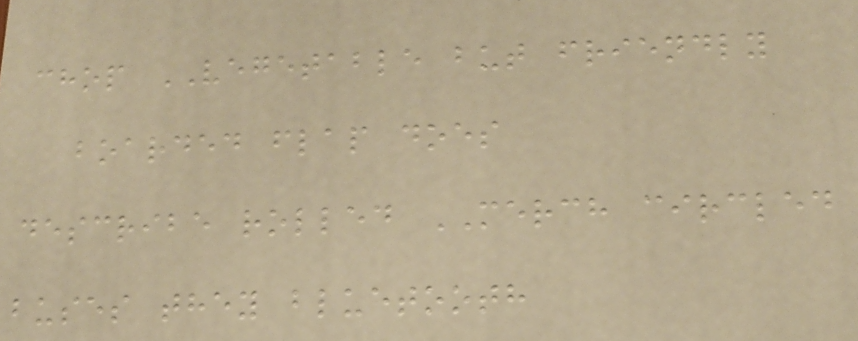chop VEGETABLE but friendly
boarded flap does
describe rolled MERCH circled
buses they bluetooth
